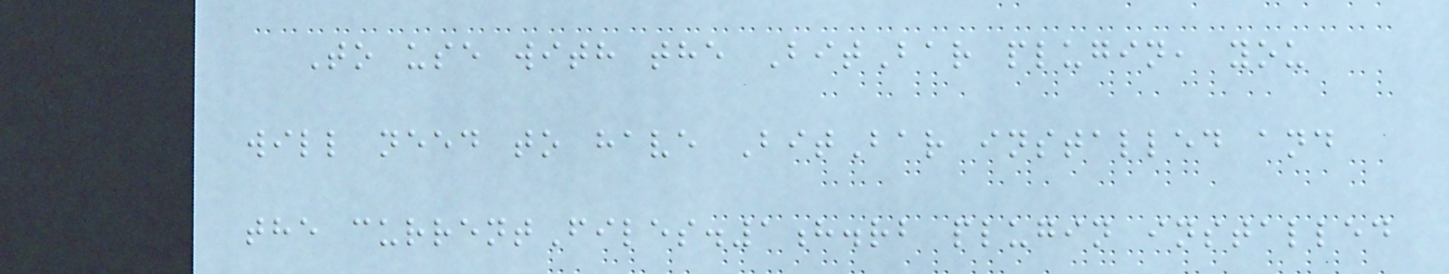To use with the BitBar plugin, you
will need to have BitBar installed and
the currentFiles.1h.rb plugin installed
